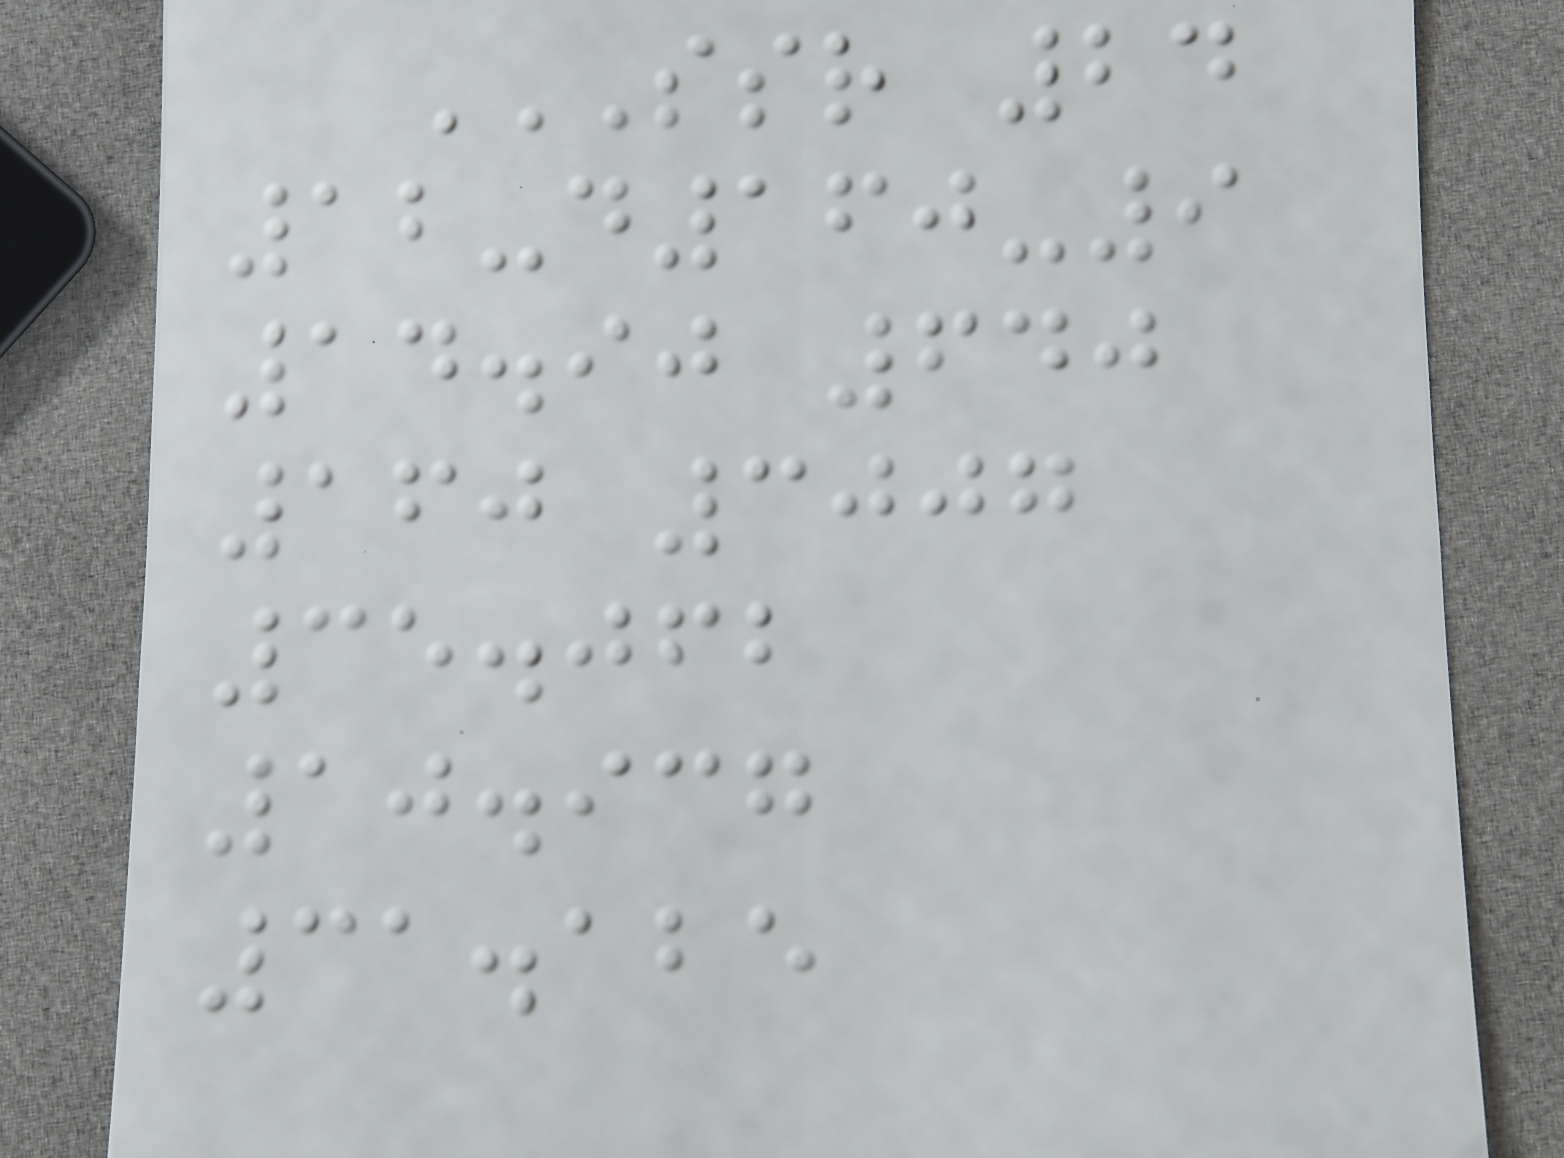SSR 24
12-D160-9
14.90 640
160 3007
35.062
10.937
31.125
